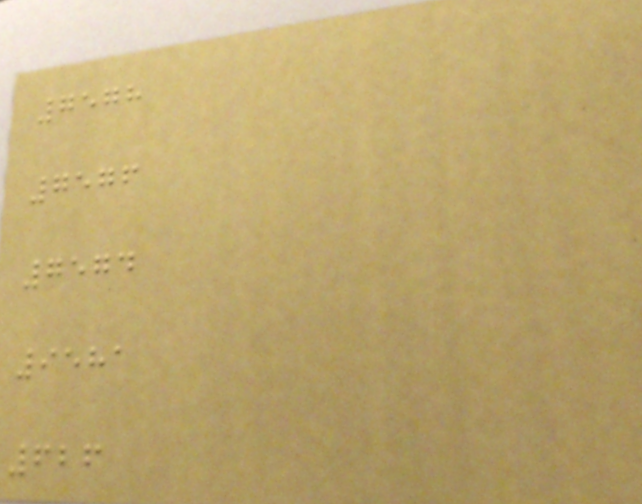7578
7576
7574
9581
626
